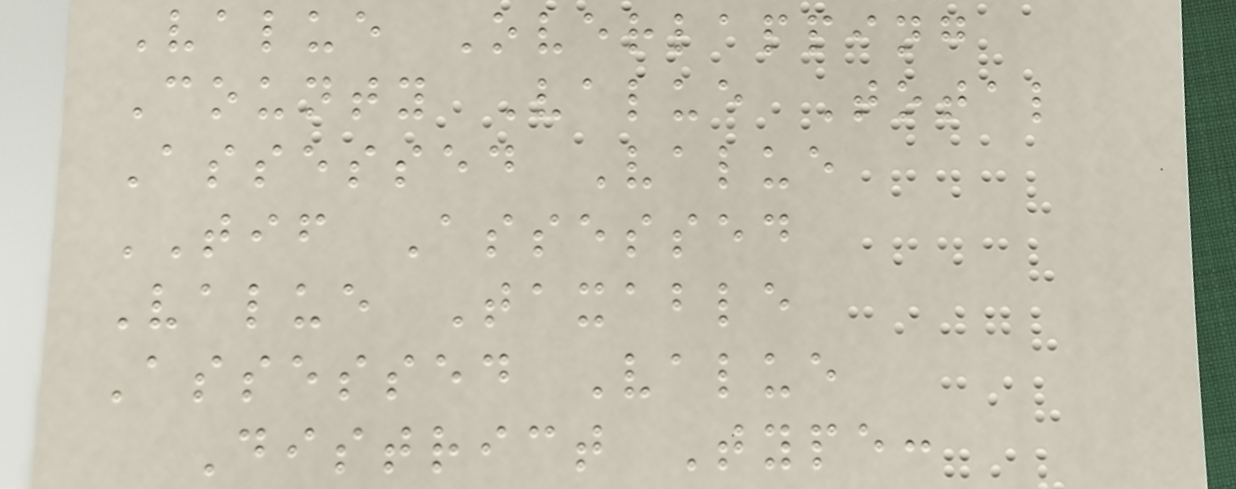Value Overlapping
County Value Total
Assessed Value
TIF Assessed
Value Taxable
Assessed Value
District Type:
